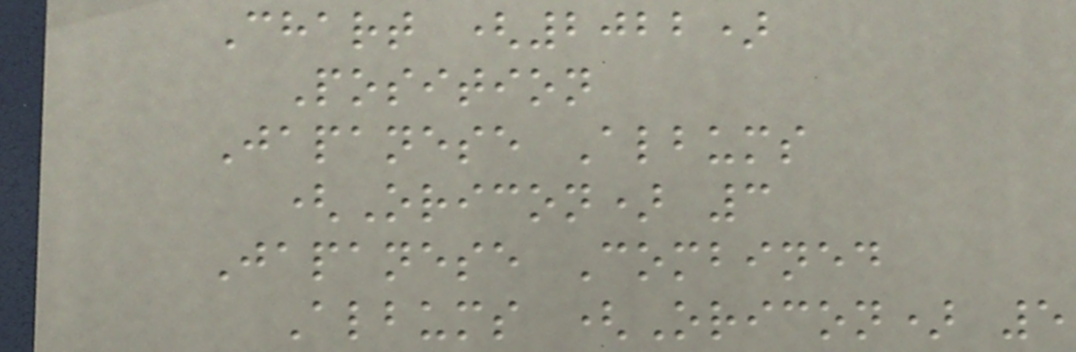Chart (2022)
Position
Japanese Albums
(Oricon) 3
Japanese Combined
Albums (Oricon) 5
